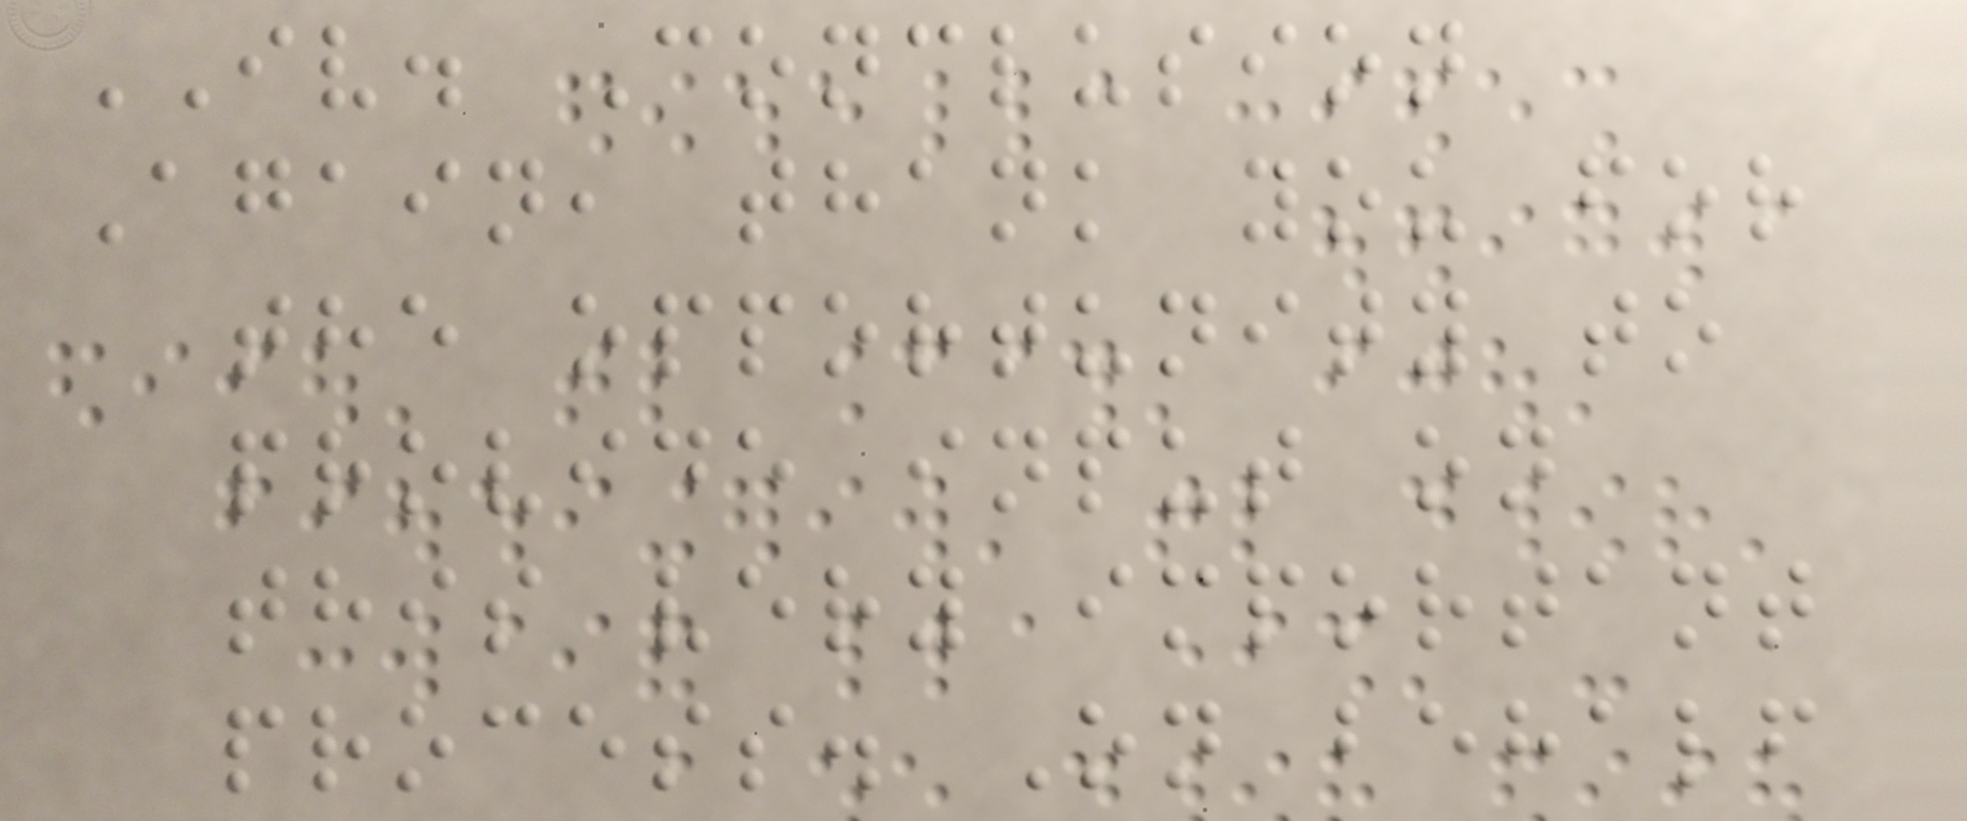IV. Conclusion
Again, thank you for
the opportunity to
provide input on
this very important
process. On behalf
